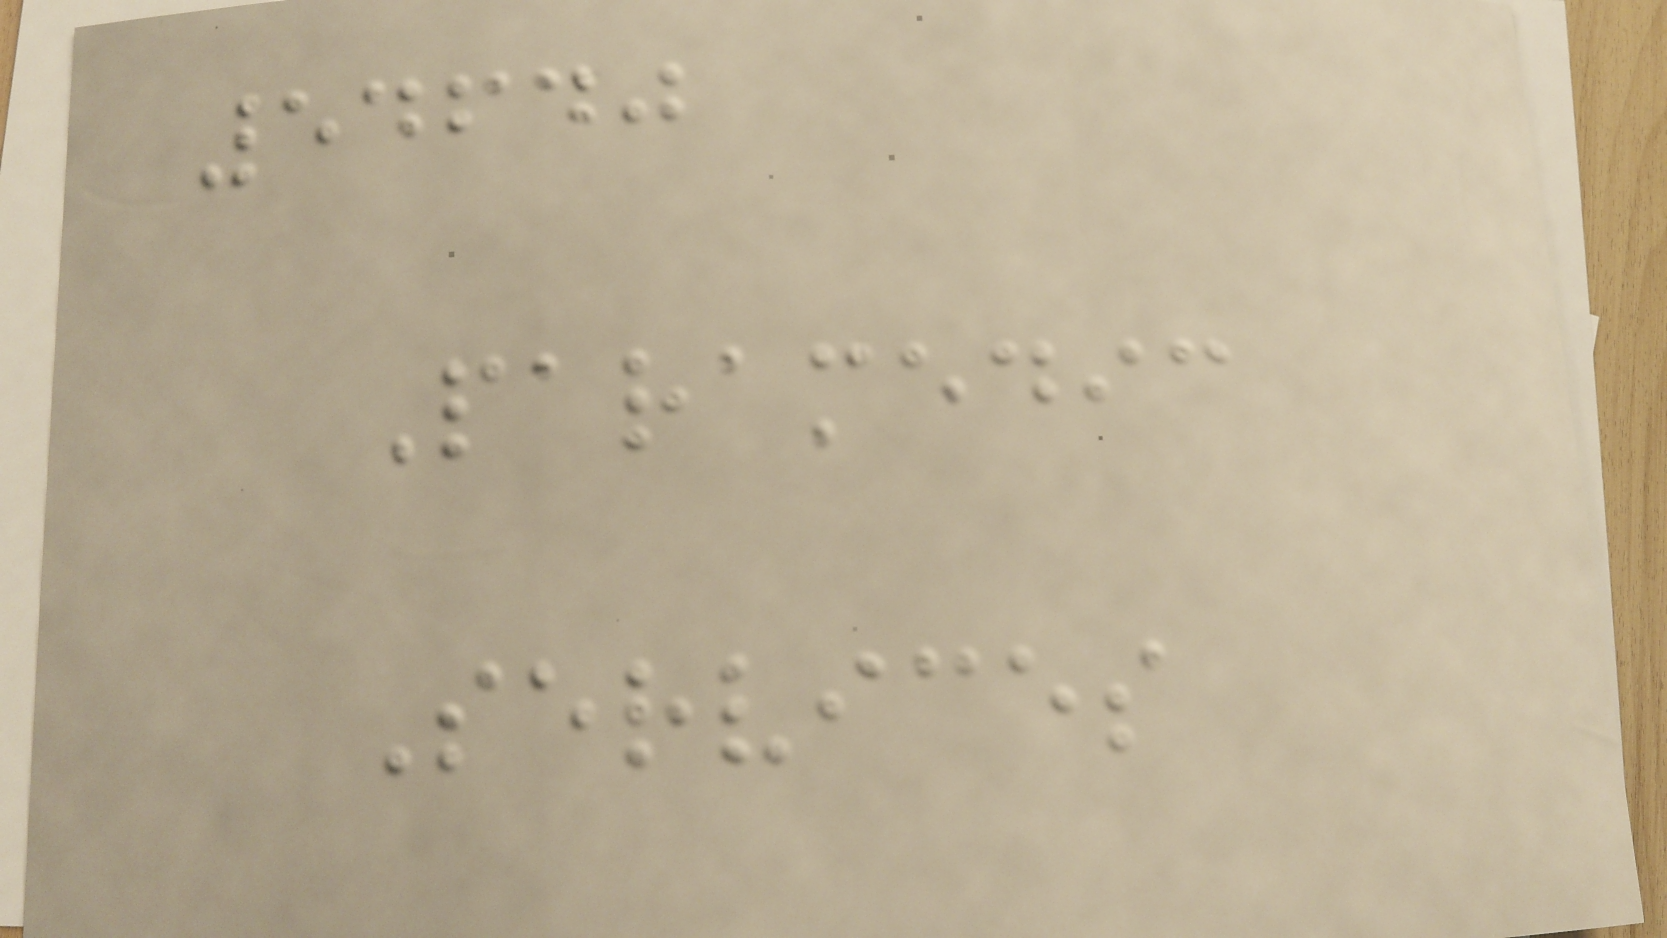54640
Paramedic
Services
